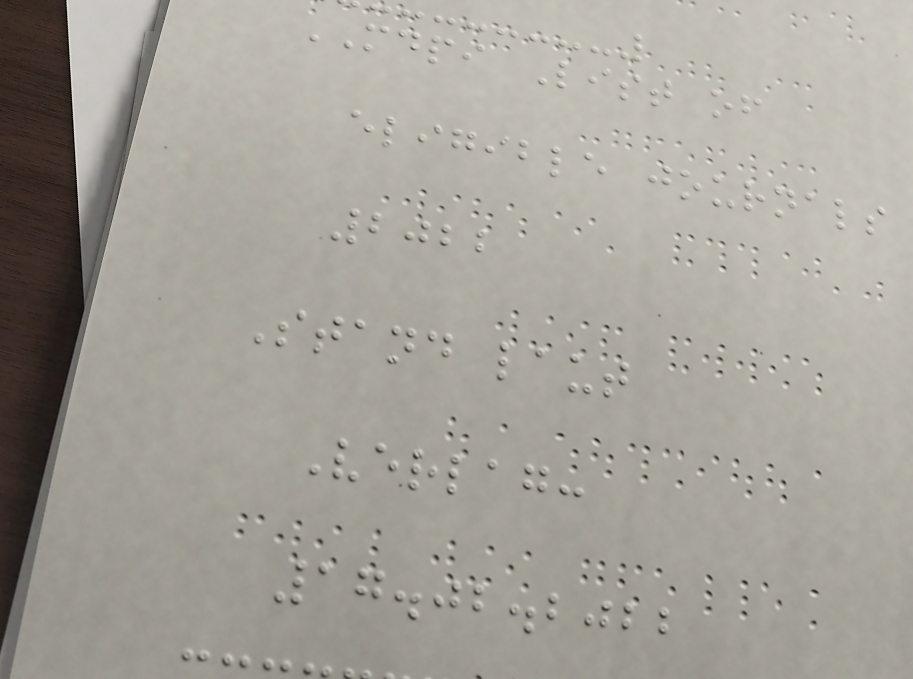MDPI List of
eligible journals
2022
Stand laut
Verlag:
17.02.2022
